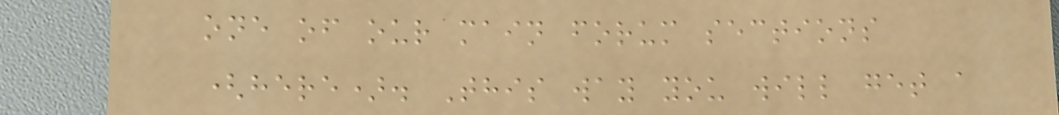one of our main forum sections
(here). This way you will get a
